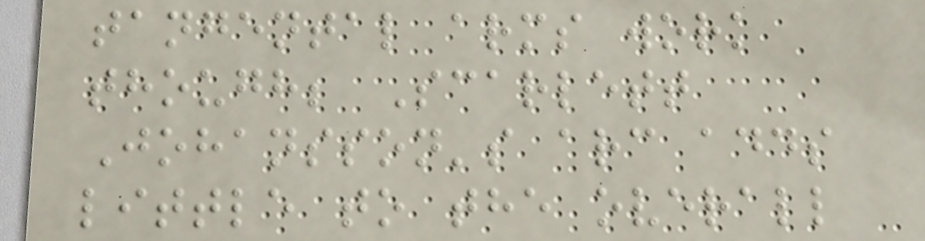tangental arms work
though; Scarlett
Johansson's arc adds
little to the overall
